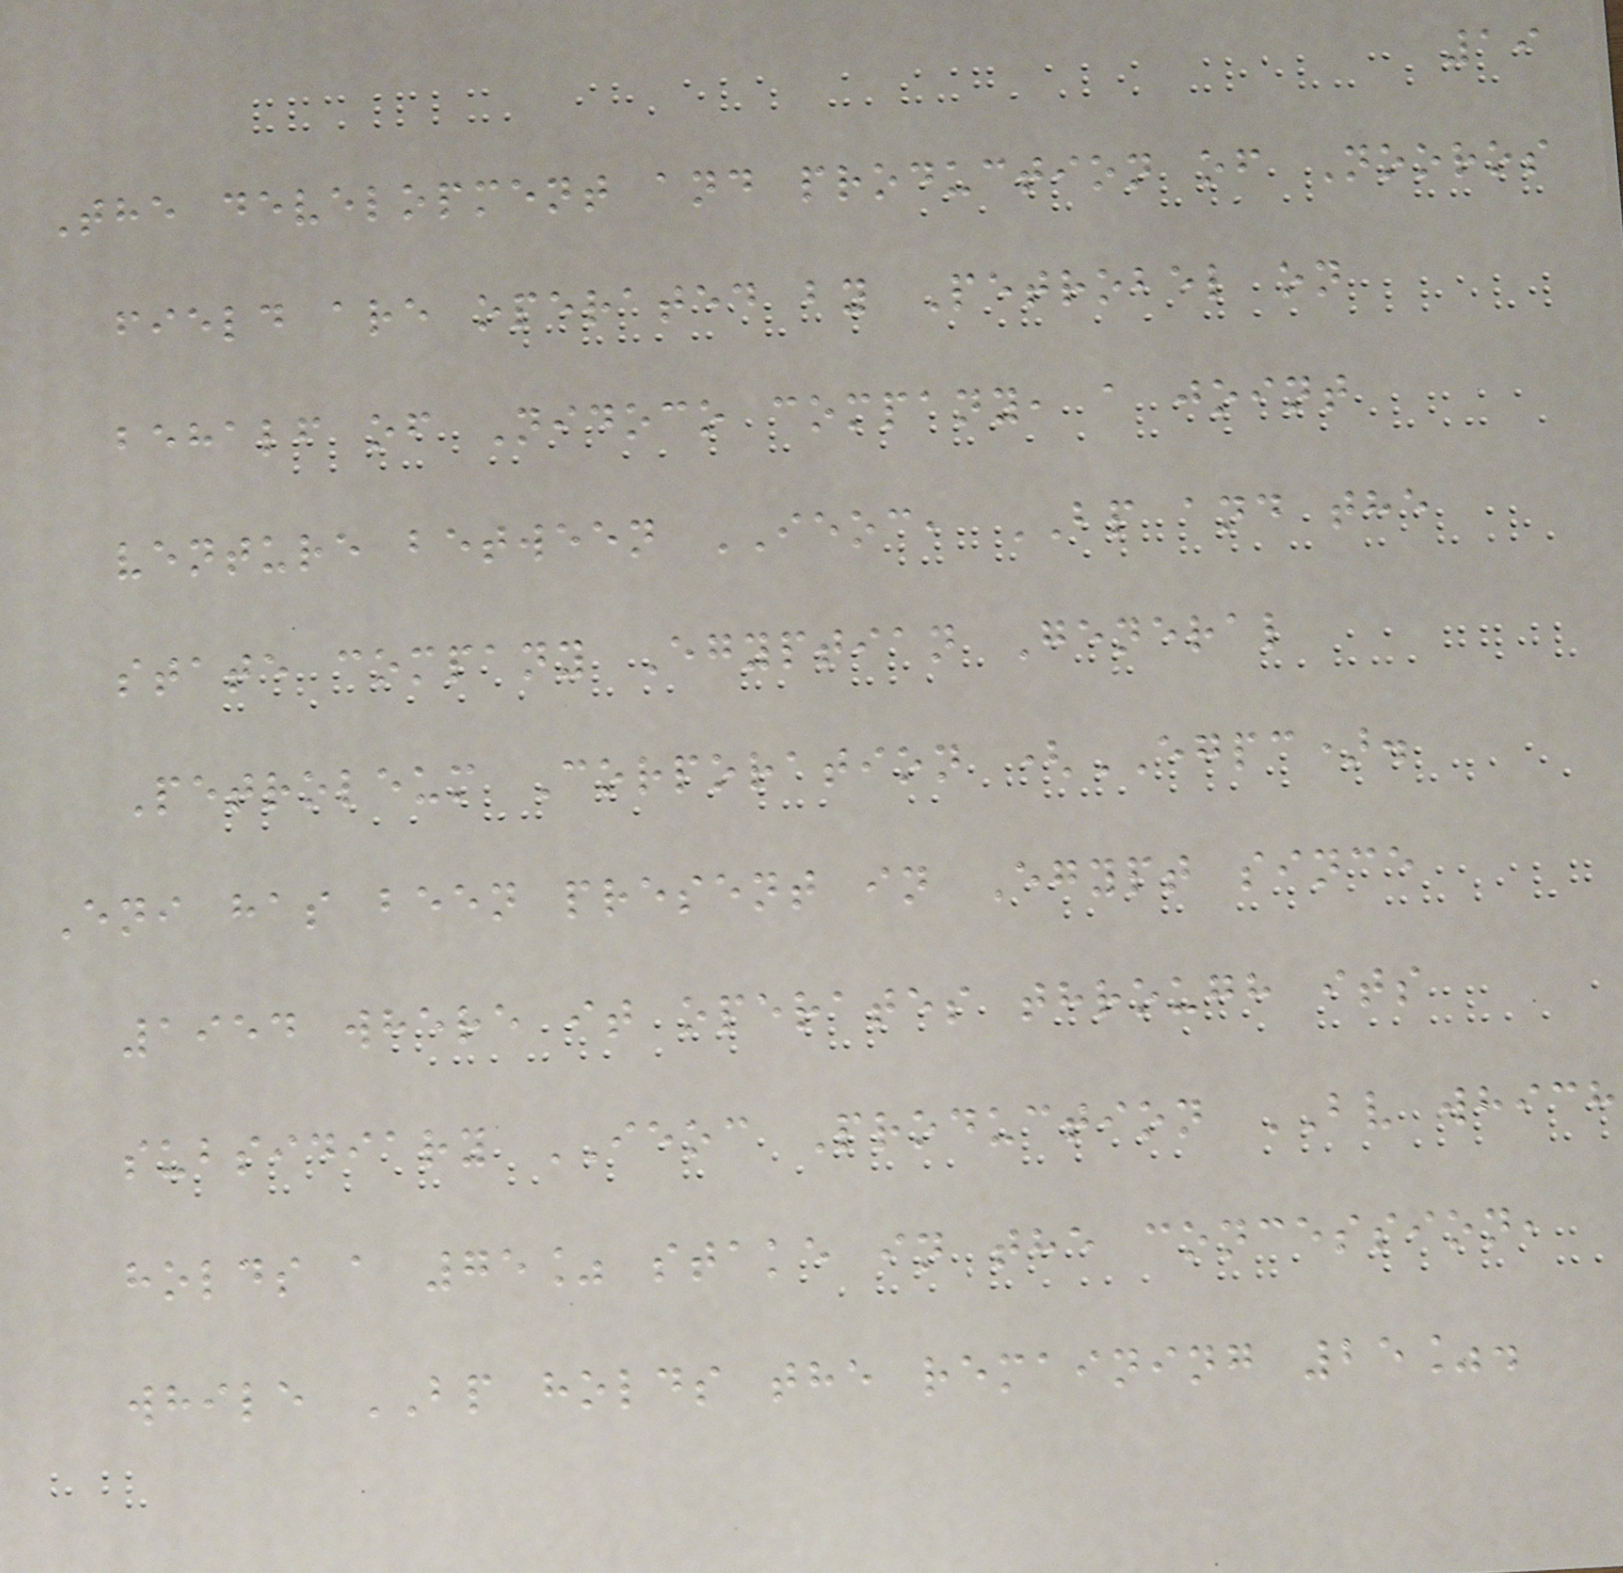19
The development and production of Nooros
field are operated by Petrobel on
behalf of Nidoco company, a joint
venture between IEOC, BP and the
state company Egyptian General
Petroleum Corporation (EGPC).
Eni has been present in Egypt since
1954 where it operates through its
subsidiary IEOC Production BV which
holds a 75% stake in the concession,
while BP holds the remaining 25%.
